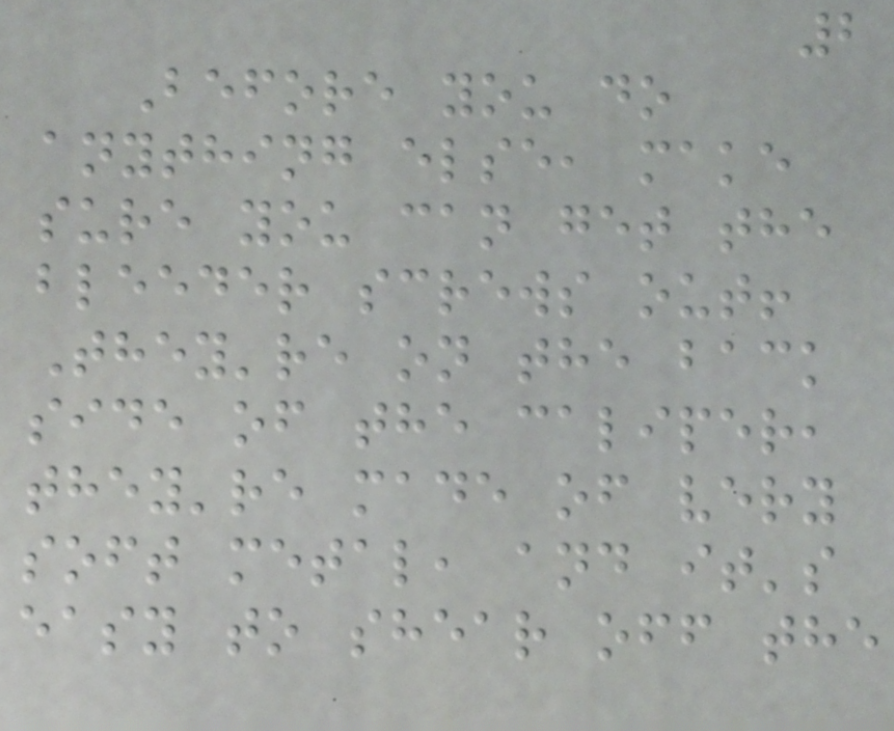2
Before you do
anything else, make
sure you can get the
bleeder screws out!
They're on the back
side of the caliper,
they're made of very
soft metal, and it's
easy to shear off the
